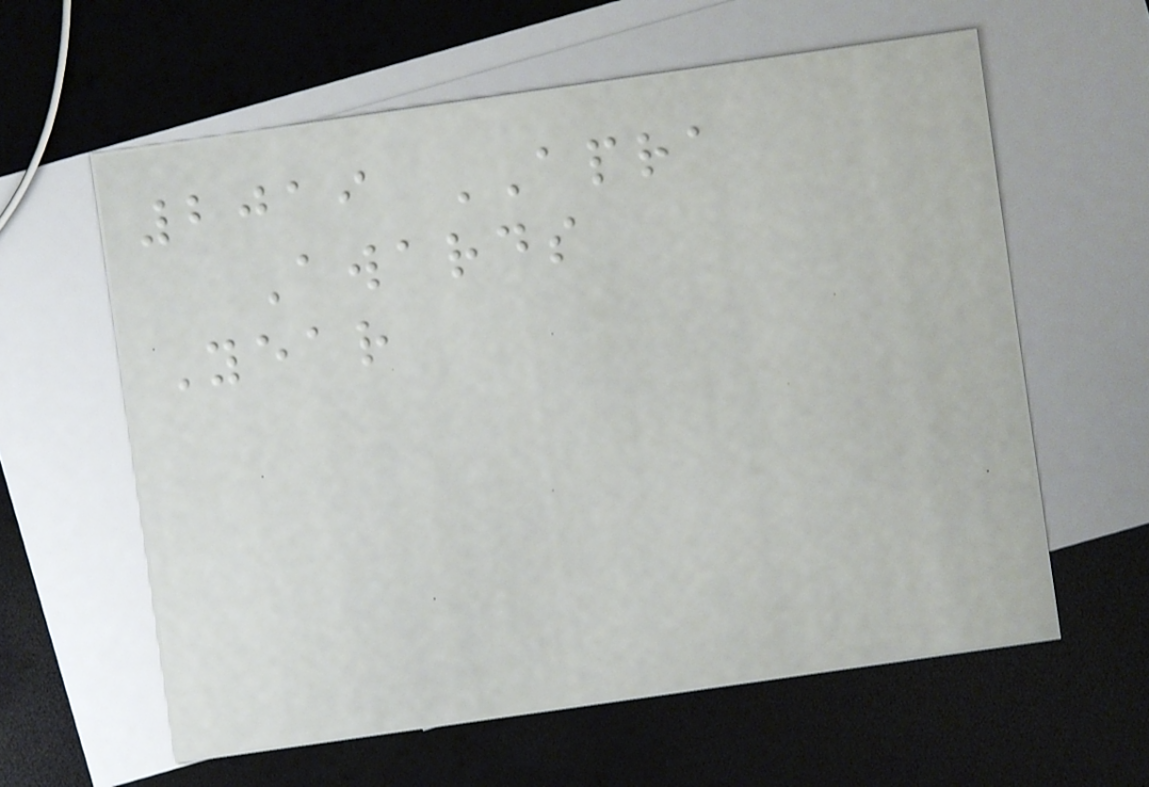2019 APRA
Awards
Year
